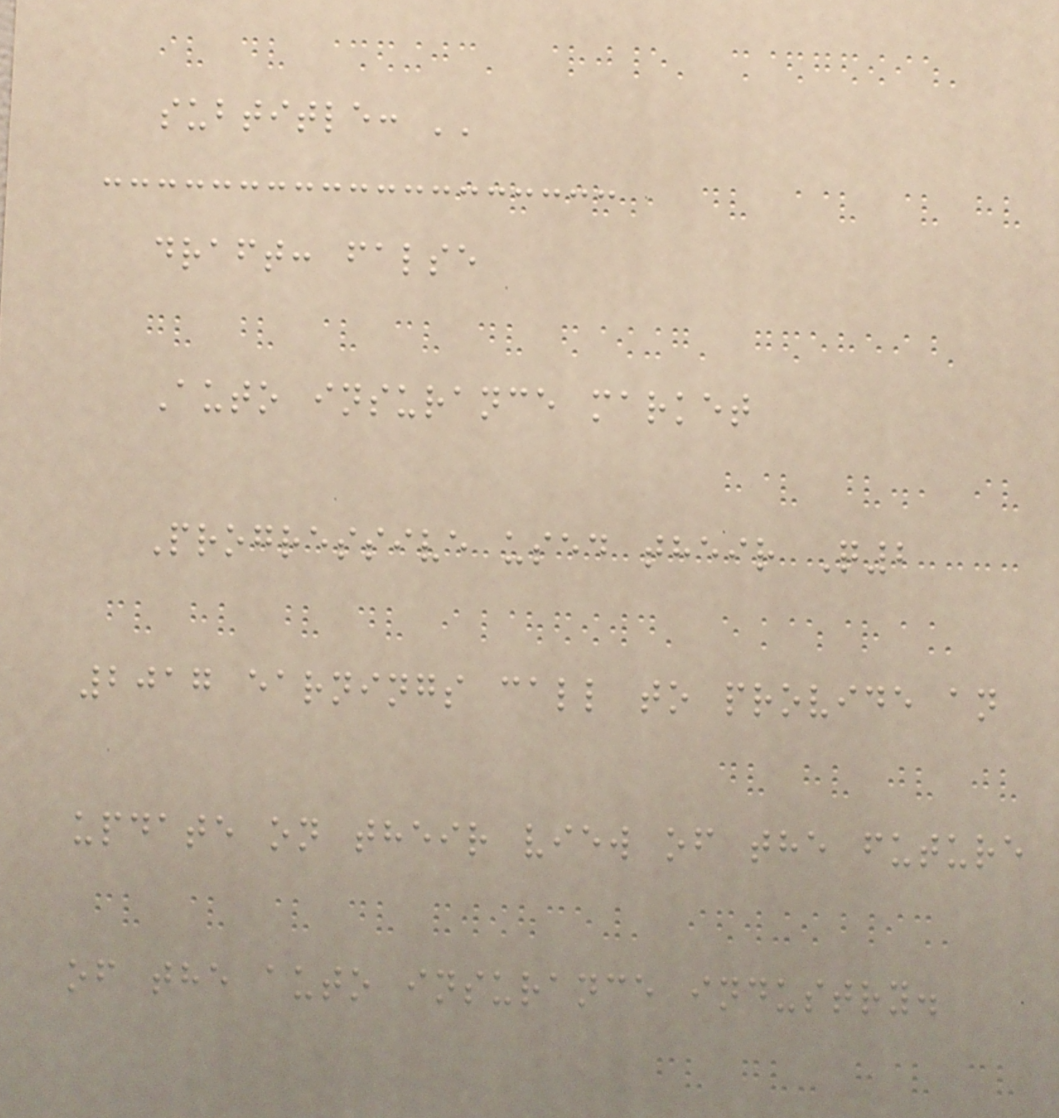subtitle: ''
draft: false
Auto insurance market
Progressive used their Q2
2017 earnings call to provide an
update on their view of the future
of the auto insurance industry.
